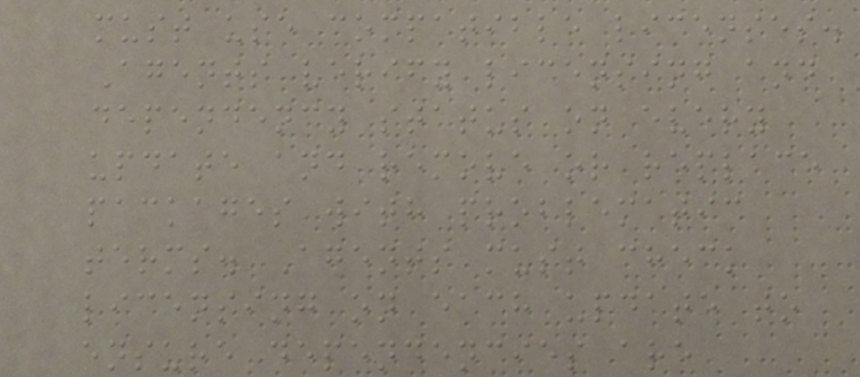must use compatible licenses.
Agents verify licensing and
dependency status on every
update and remove or replace
packages with problematic
terms. Agents must check
licensing on each update to
ensure dependencies are
